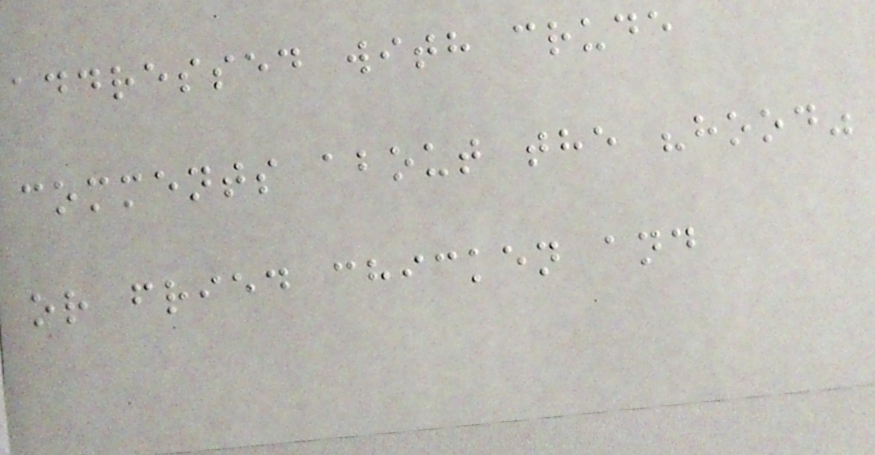addressed with crude
comments about the "hood"
or fried chicken and
